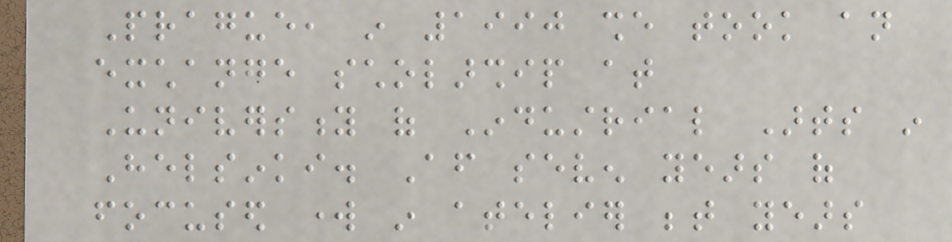Prague, in 1990 she took an
exchange scholarship at
University of Industrial Arts in
Helsinki. After seven years of
focused work in atelier between years
